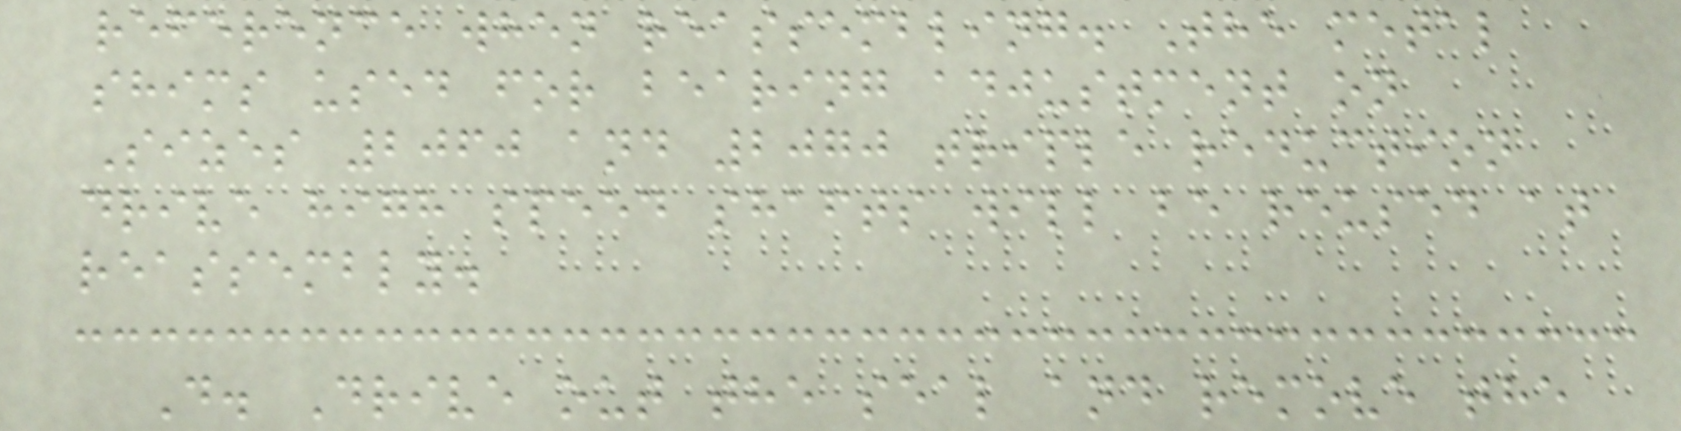reference when reassembling. The metal
shims used for bearing adjustment on
Sizes 2060 and 2070 triple reduction
drive high speed shafts will be reused at
reassembly.
D. Drive out the seal and remove the
